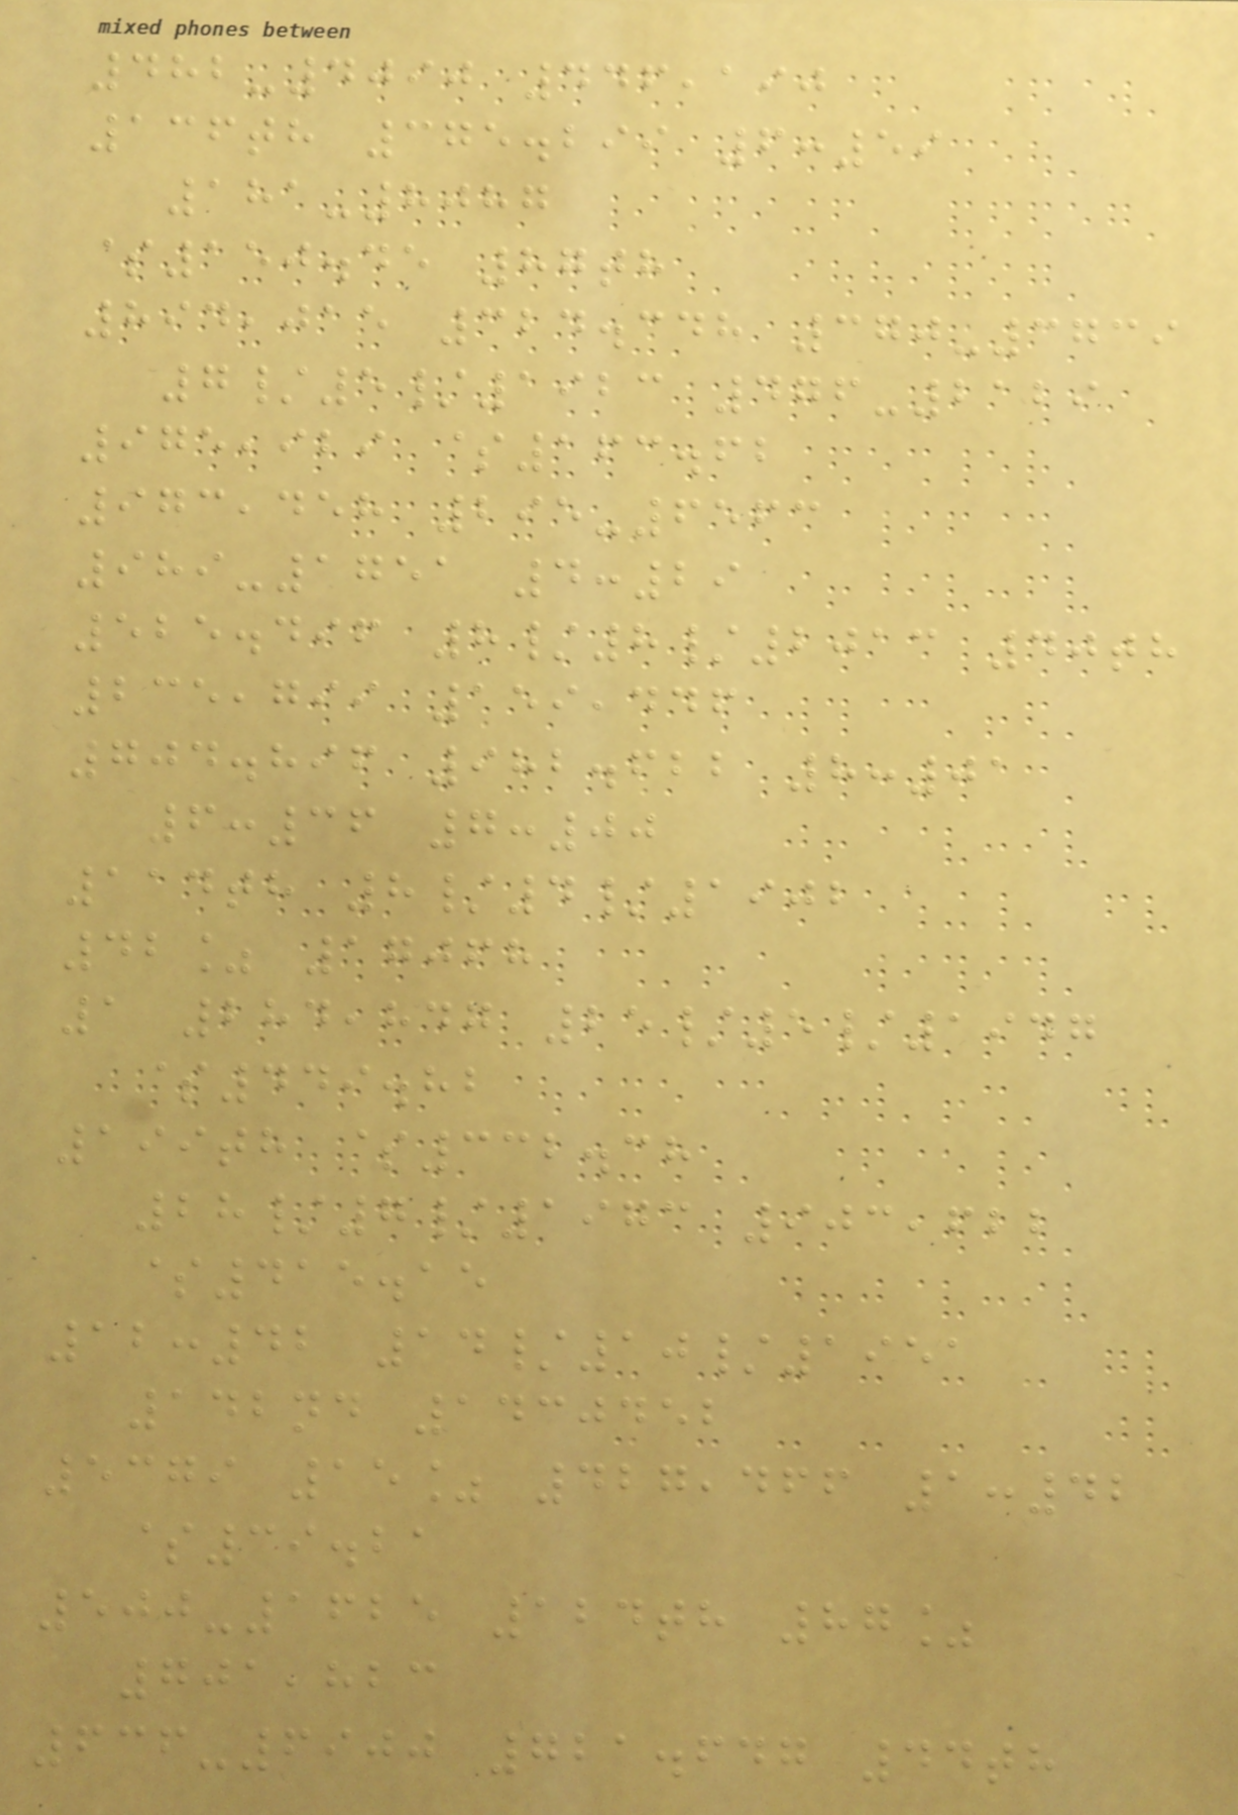482-4090 446,190
136th 375.299 6:59
181-8087
$150.45 87th
894,015 324.348 370-3739
7/5/1923 476-2129
975,929 $163.62
973,458 295-6563
989-1751 4:29
525.496 8/8/2013 40th
235,799 159,446
704.896 982.622 8:01
6:36 7:00
114th 8/4/1902
42% 17068
1 284,847 25/5/1947
$449.82
199th $332.38
28/7/1973 903,622
$415.15
12:42 14/10/1951
142nd 1430452
5379 15% 427,466 1:42
$39.21
500-1625 124th 87%
701,823
636-6900 721.647 44th
